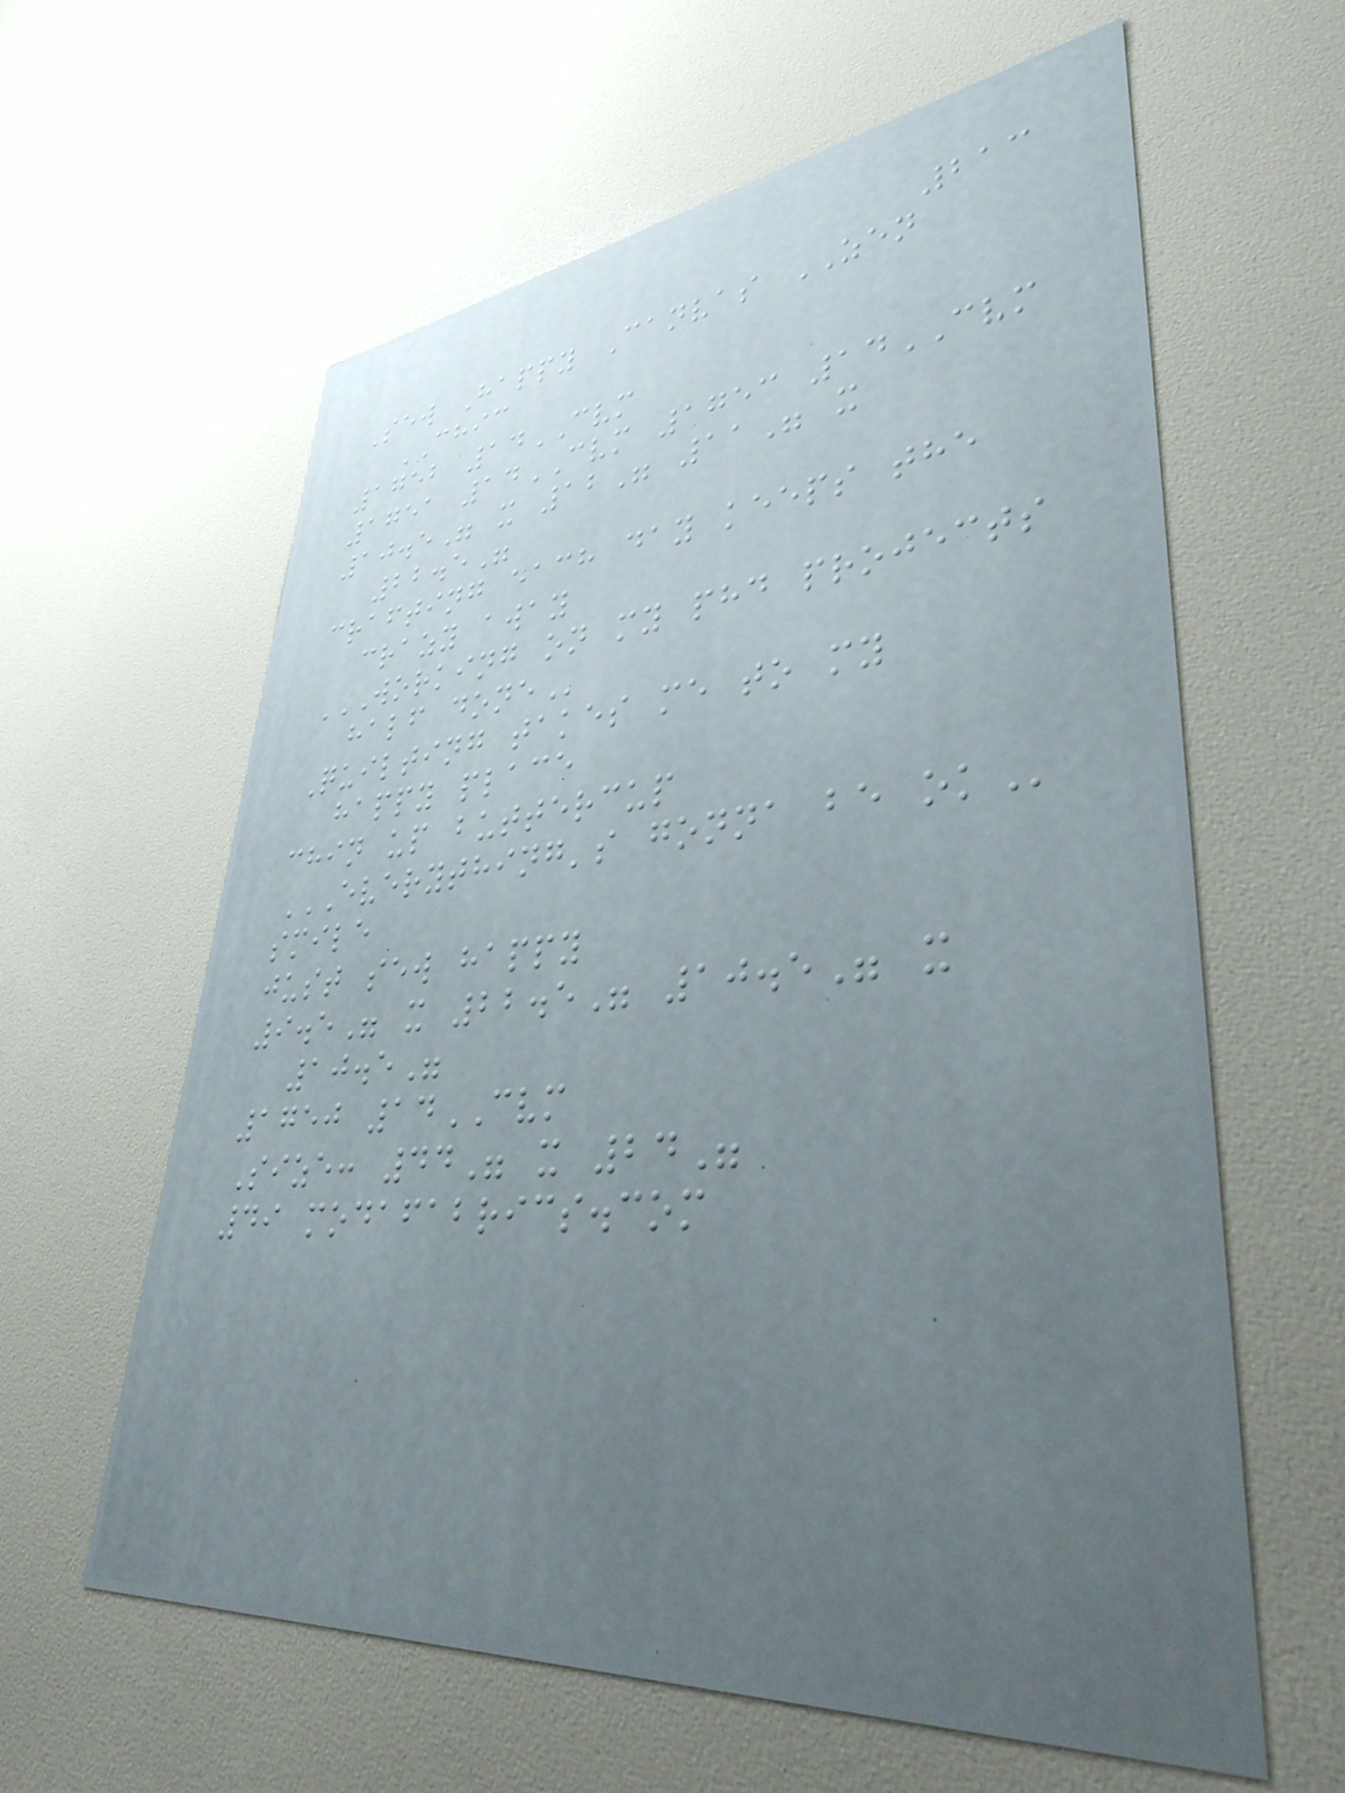213
Sew Happy Canvas ZEN
CHIC
1752 14CVM
1751 14CVM 1753 14CVM
10.5" x 12" 11" x
22.5"
crafting each day keeps the
crazy away
WORKING ON MY PHD PROJECTS
HALF DONE
Quilting takes me to my
happy place
chin up buttercup
EVERYTHING'S GONNA BE OK
smile
just sew happy
9.5" x 22.5" 10.5" x
10.5"
1750 14CVM
Size: 44" x 24"
49 modafabrics.com
